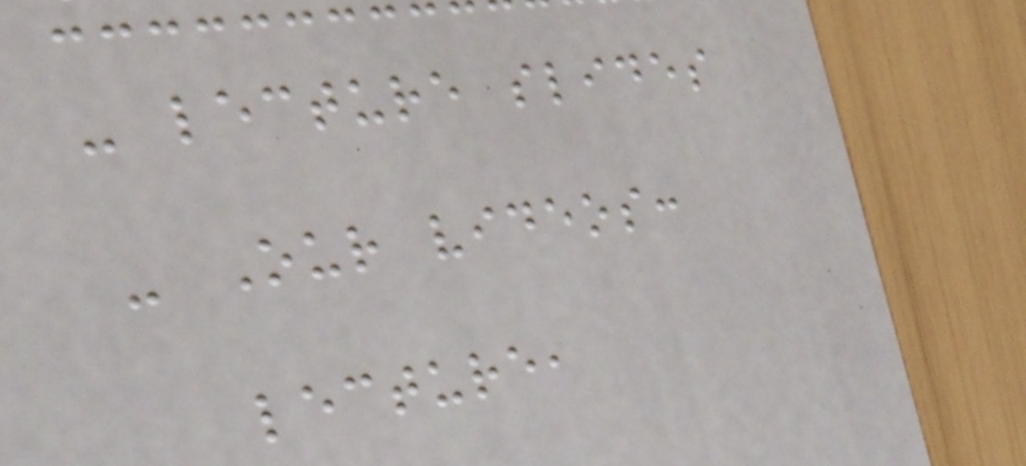- lecture slides
- Our videos:
lecture,
